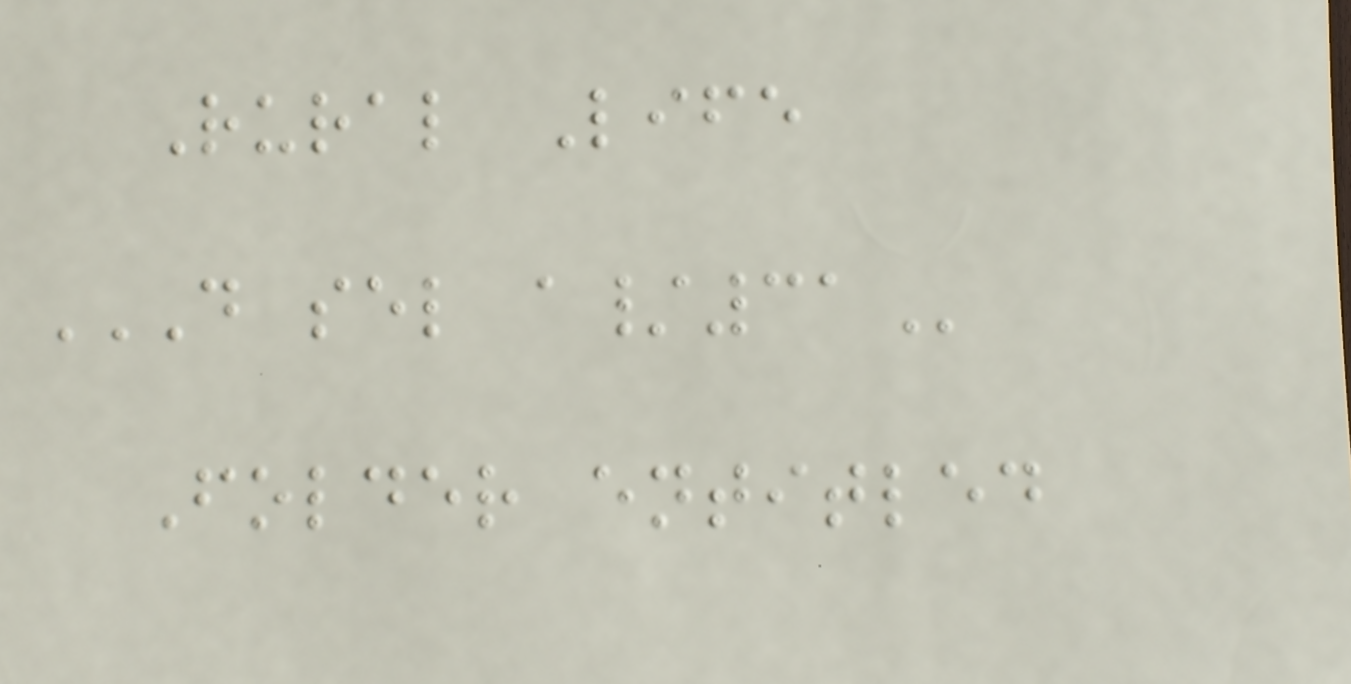Rural Life
D SEL A/31
Folder entitled
